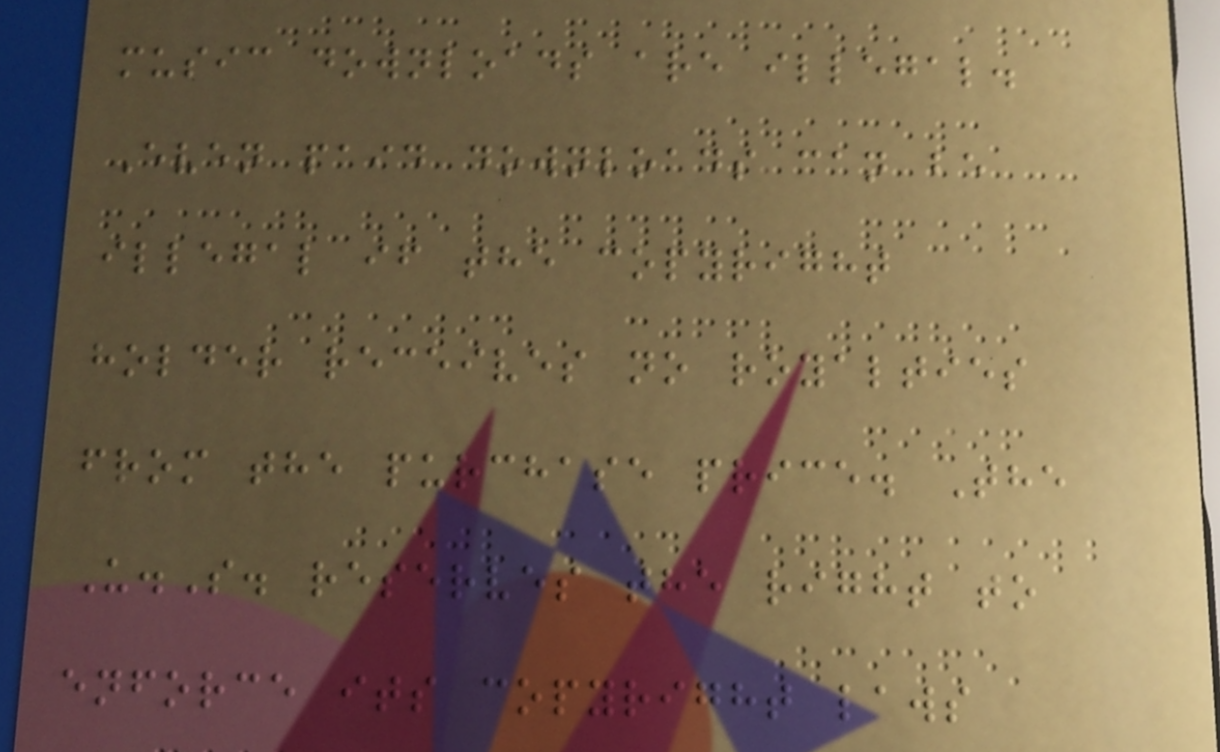music downloads are illegal.
Even paid downloads can be
illegal if the copyright
holder receives no royalties
from the purchase price. The
U.S. reserves the right to
enforce its copyright laws
